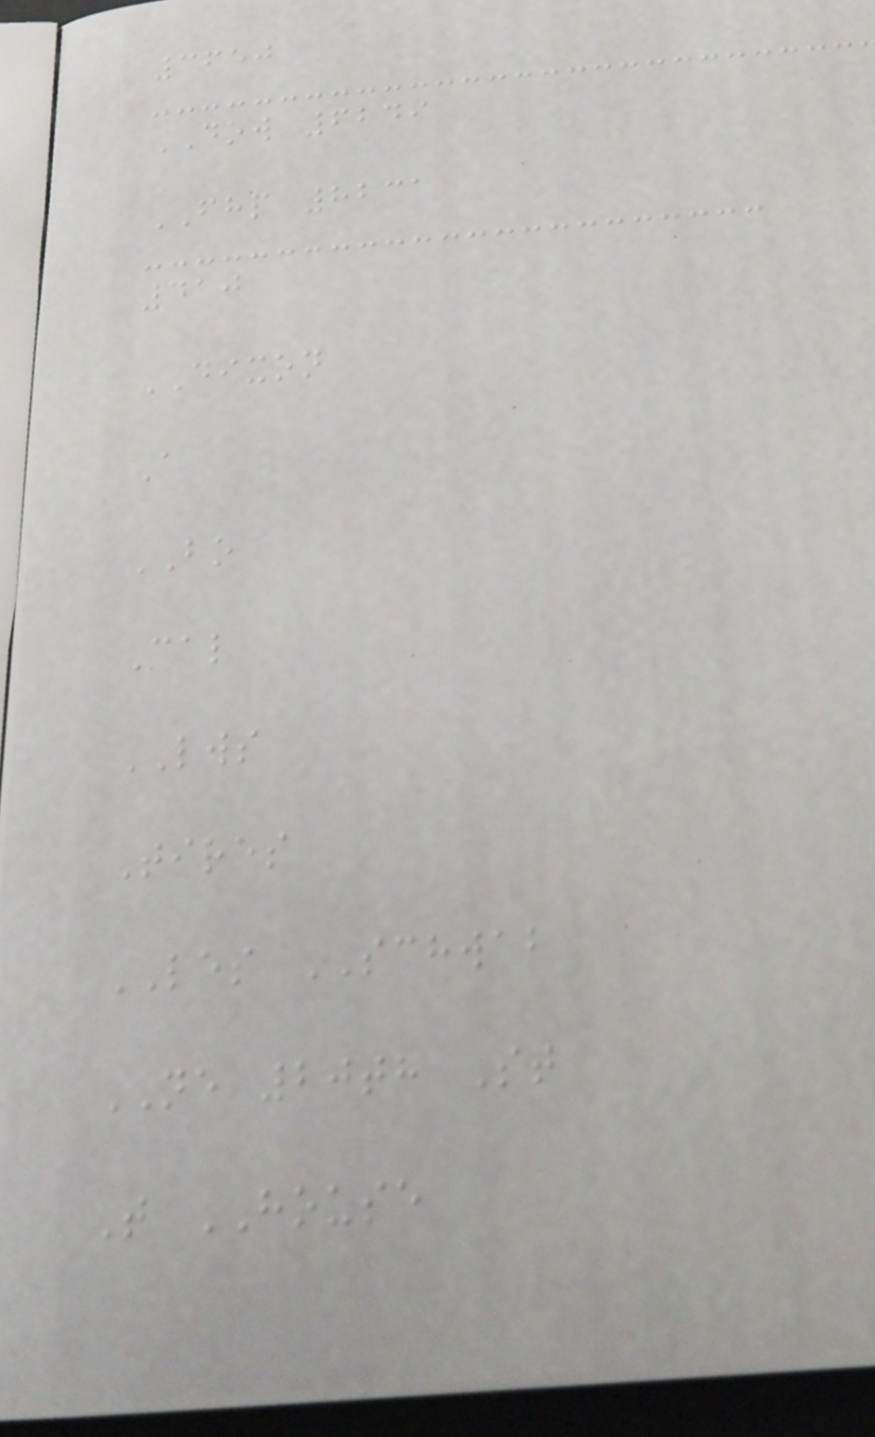3650
DOW 6249
FHP 8231
410
DIXON
A
BO
Cal
LWS
Tires
LES SCHWAB
NE 20th St
T HOUSE
